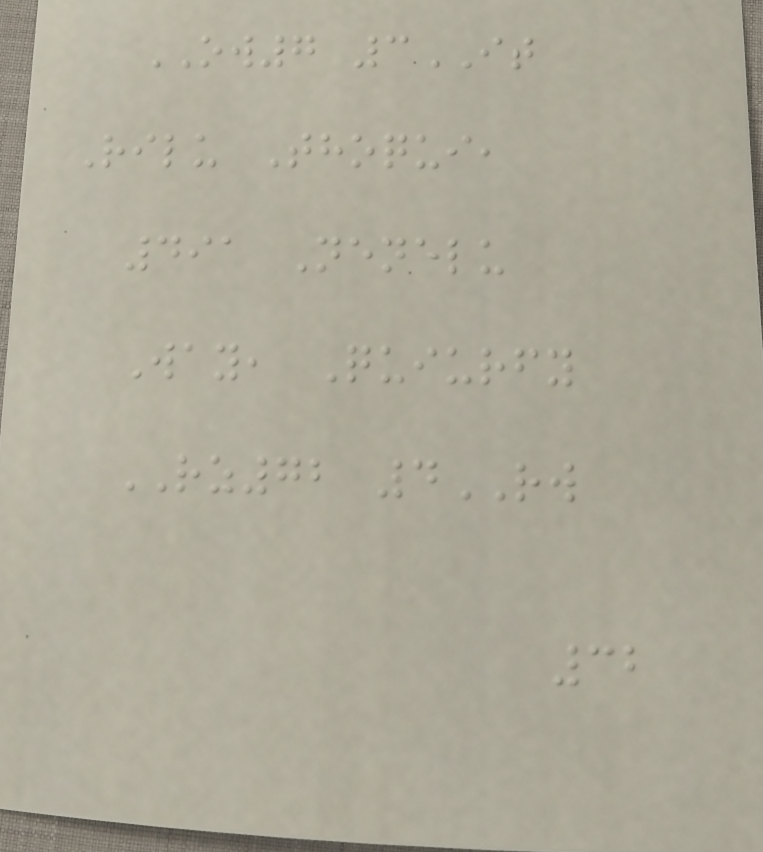OW7 3IT
Rilu Thoqui,
491 Nenelu
Way, Quiurfy
RZ72 4RW
32
